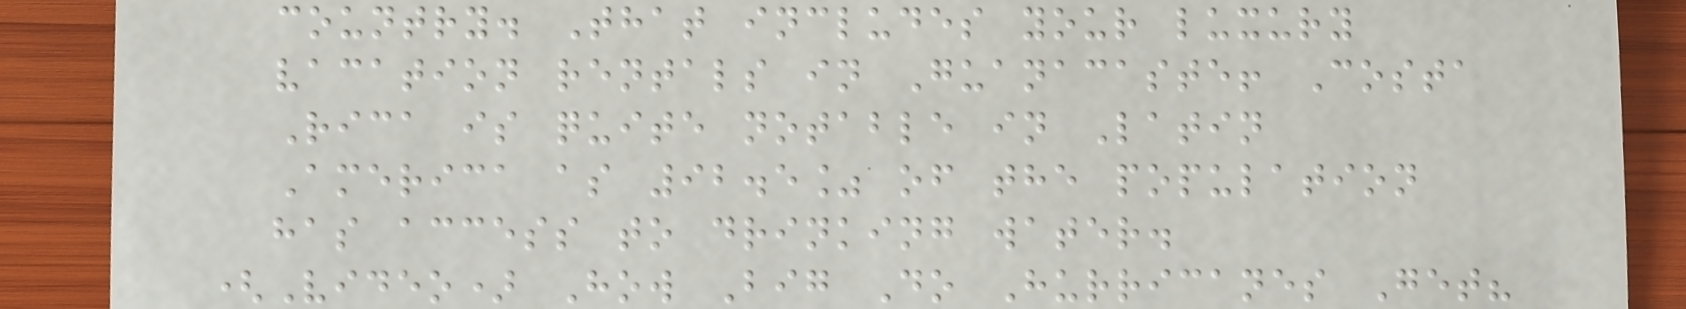country. That includes your luxury
vacation rentals in Guanacaste! Costa
Rica is quite notable in Latin
America as 92.5% of the population
has access to drinking water.
(Video) How Big Do Hurricanes Get?
